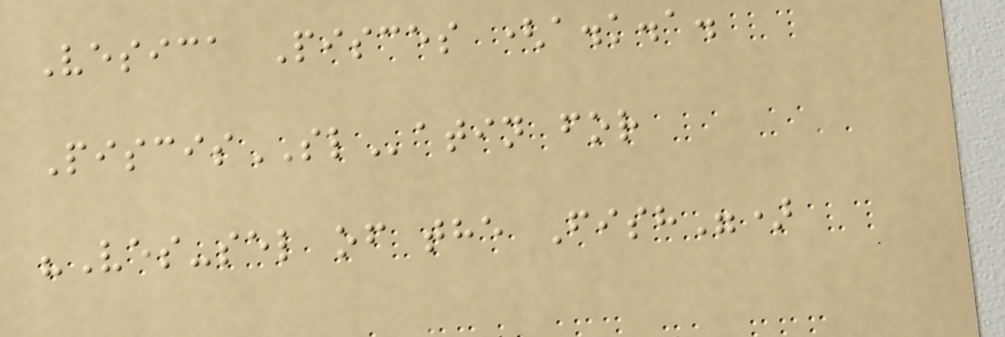Vesica Pisces (a.k.a.
PiscisSLatin for
"Ves-sel of the Fish")
